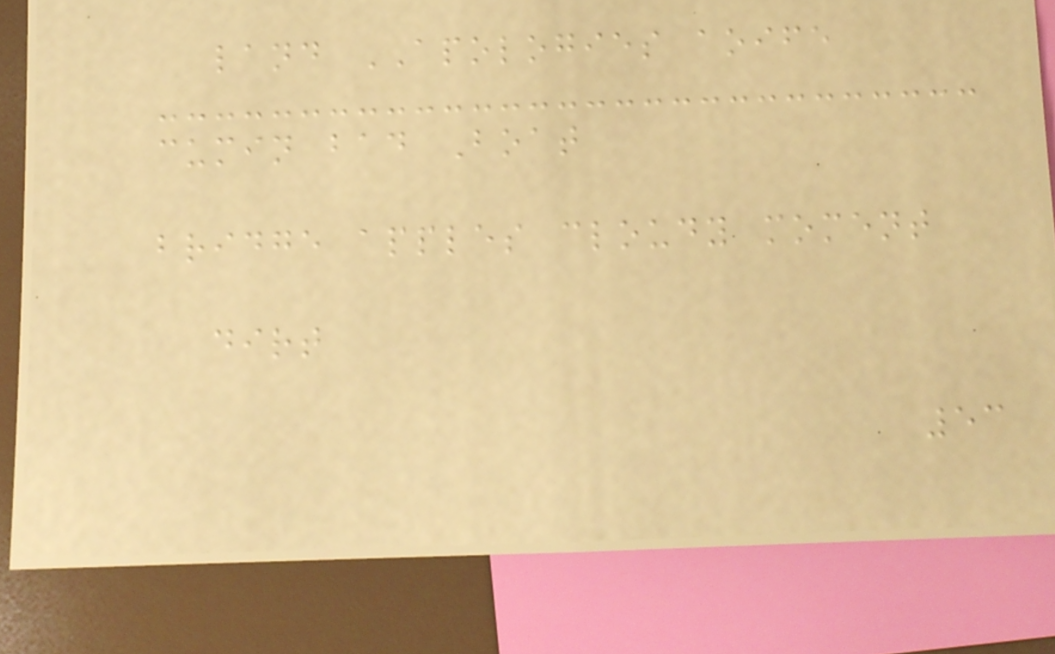land APOLOGIES aoife
cumin bad Boat
bridge apples cloudy moment
dirt
53
